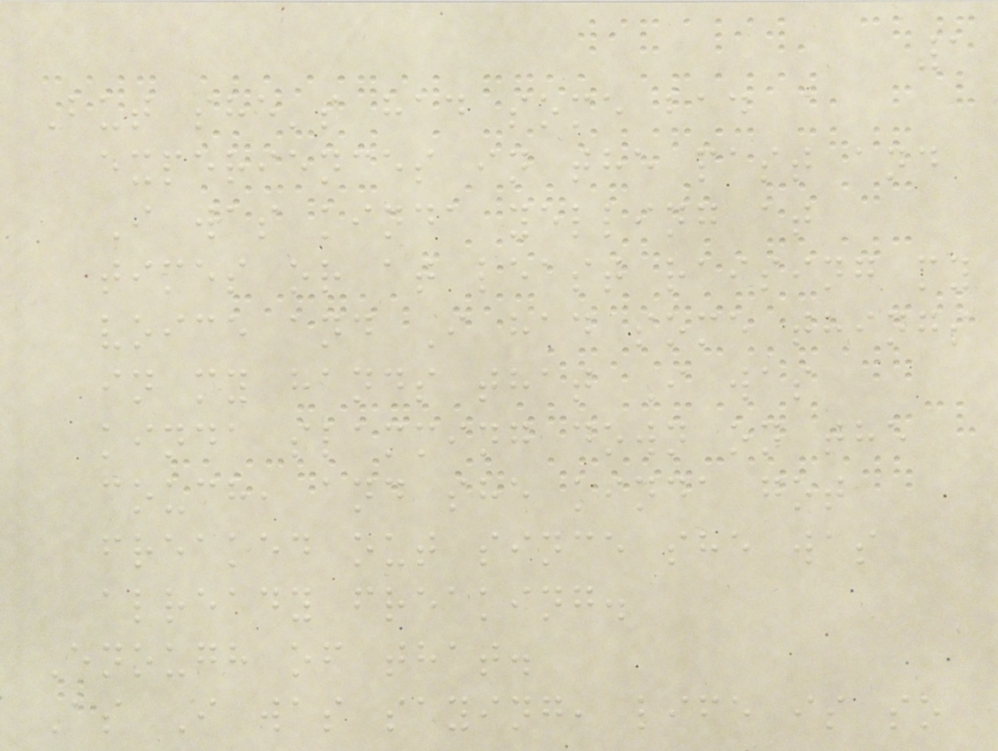1
But she's had some bad
experiences in the past and
I was kinda yelling at
times or at least raising my
voice and I had some things
in my hands that I was
kinda slamming down on the
couch, and she kinda got
freaked out since she was
already freaking.
Enough of that.
As I was saying, life is so
